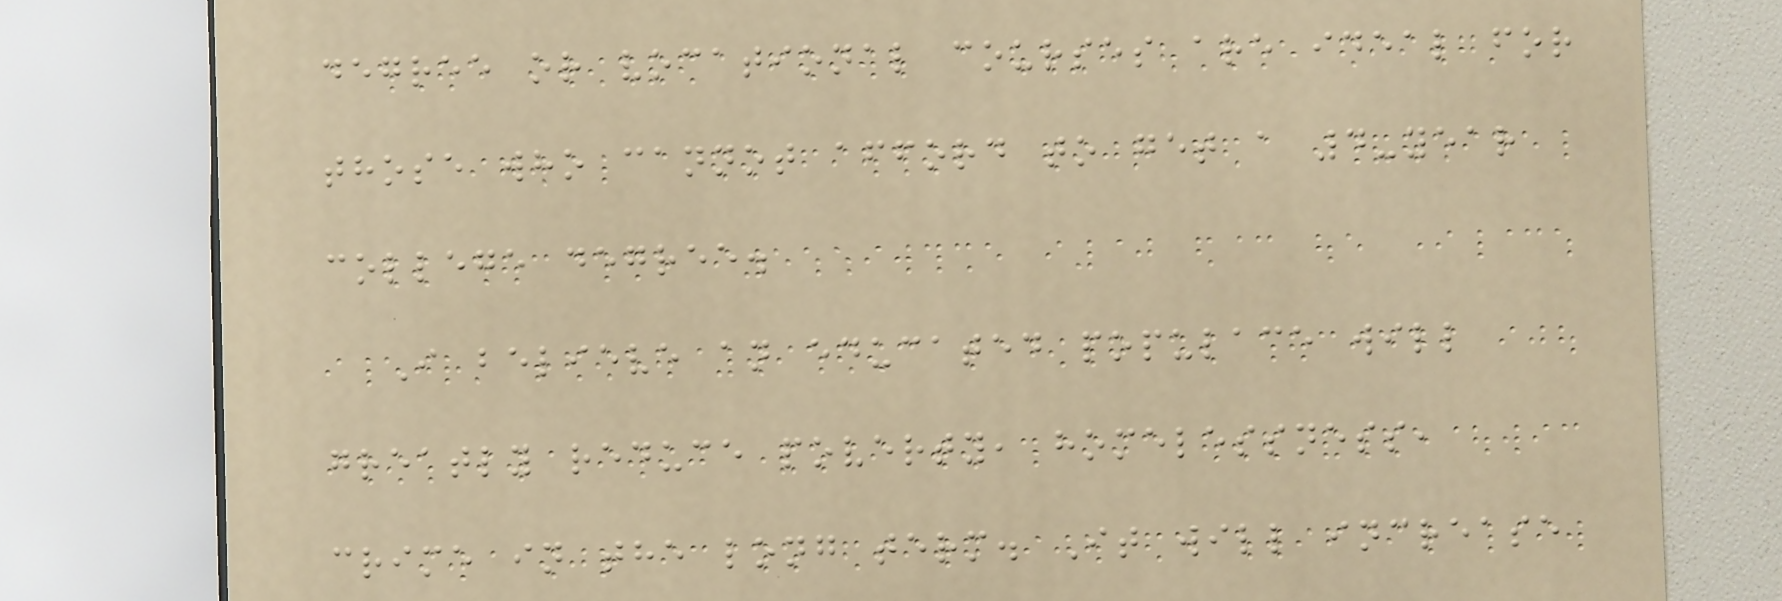degree or vocational courses are ideal for
those who cannot afford to get a 4-year
college degree.
I believe an educated populace will
greatly reduce poverty, homelessness,
crime in the long term. It will increase
